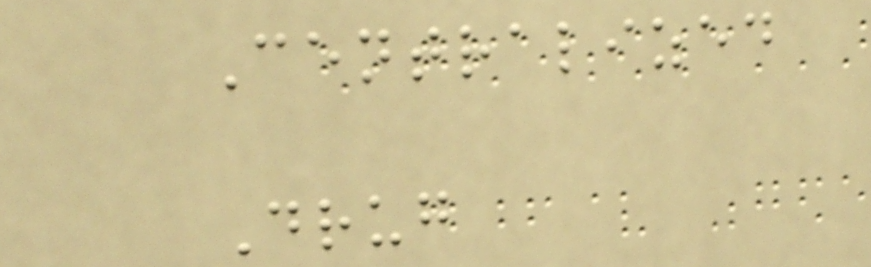Centralized
Drug
